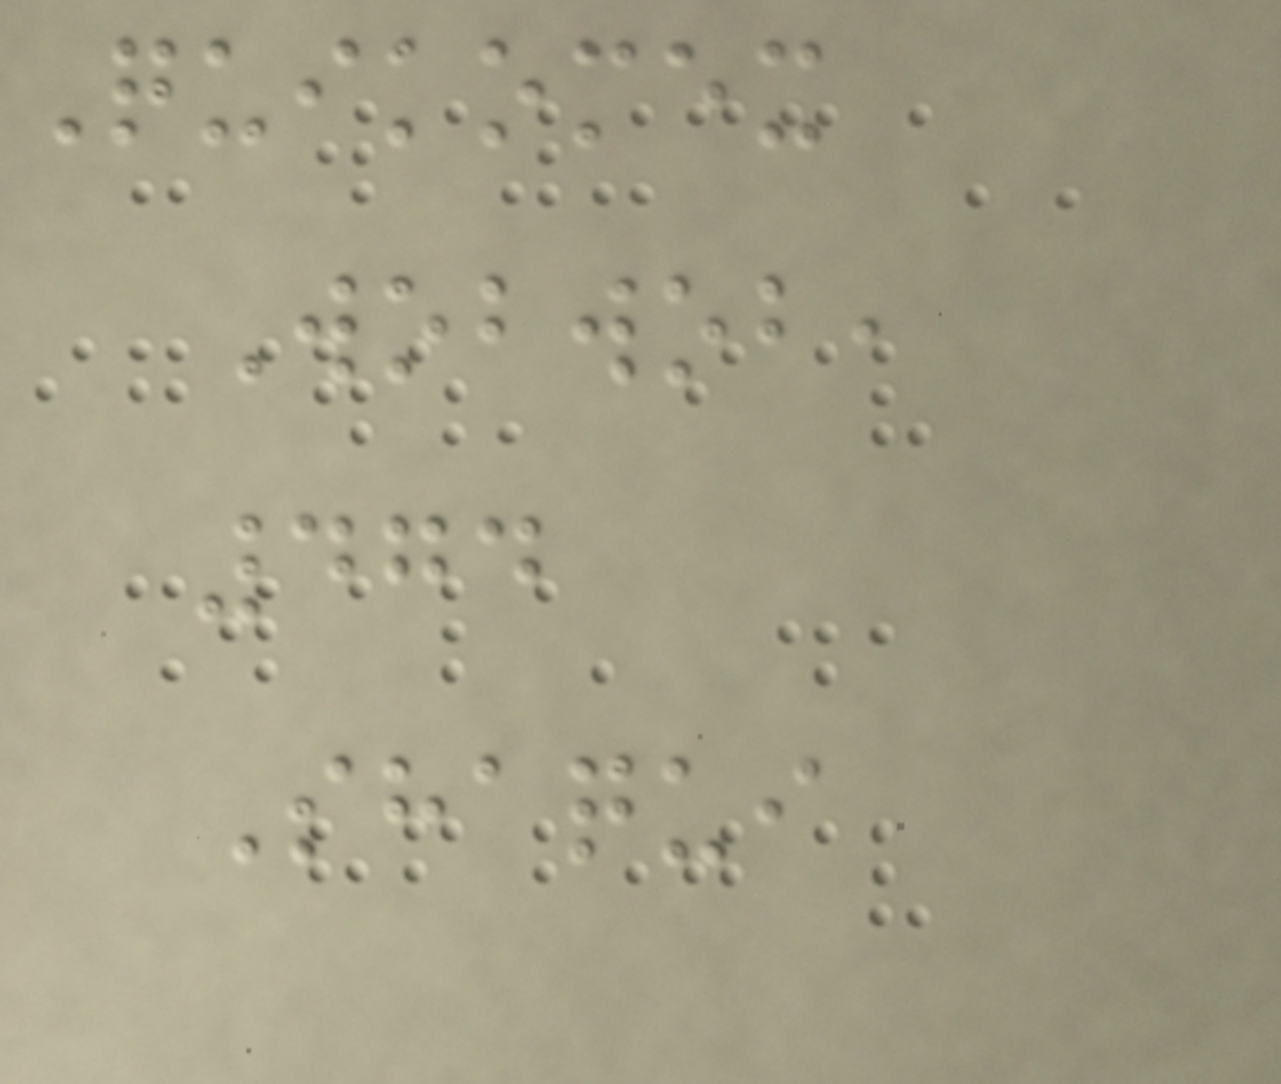Quikomex
Wobwob,
474
Shaqui
